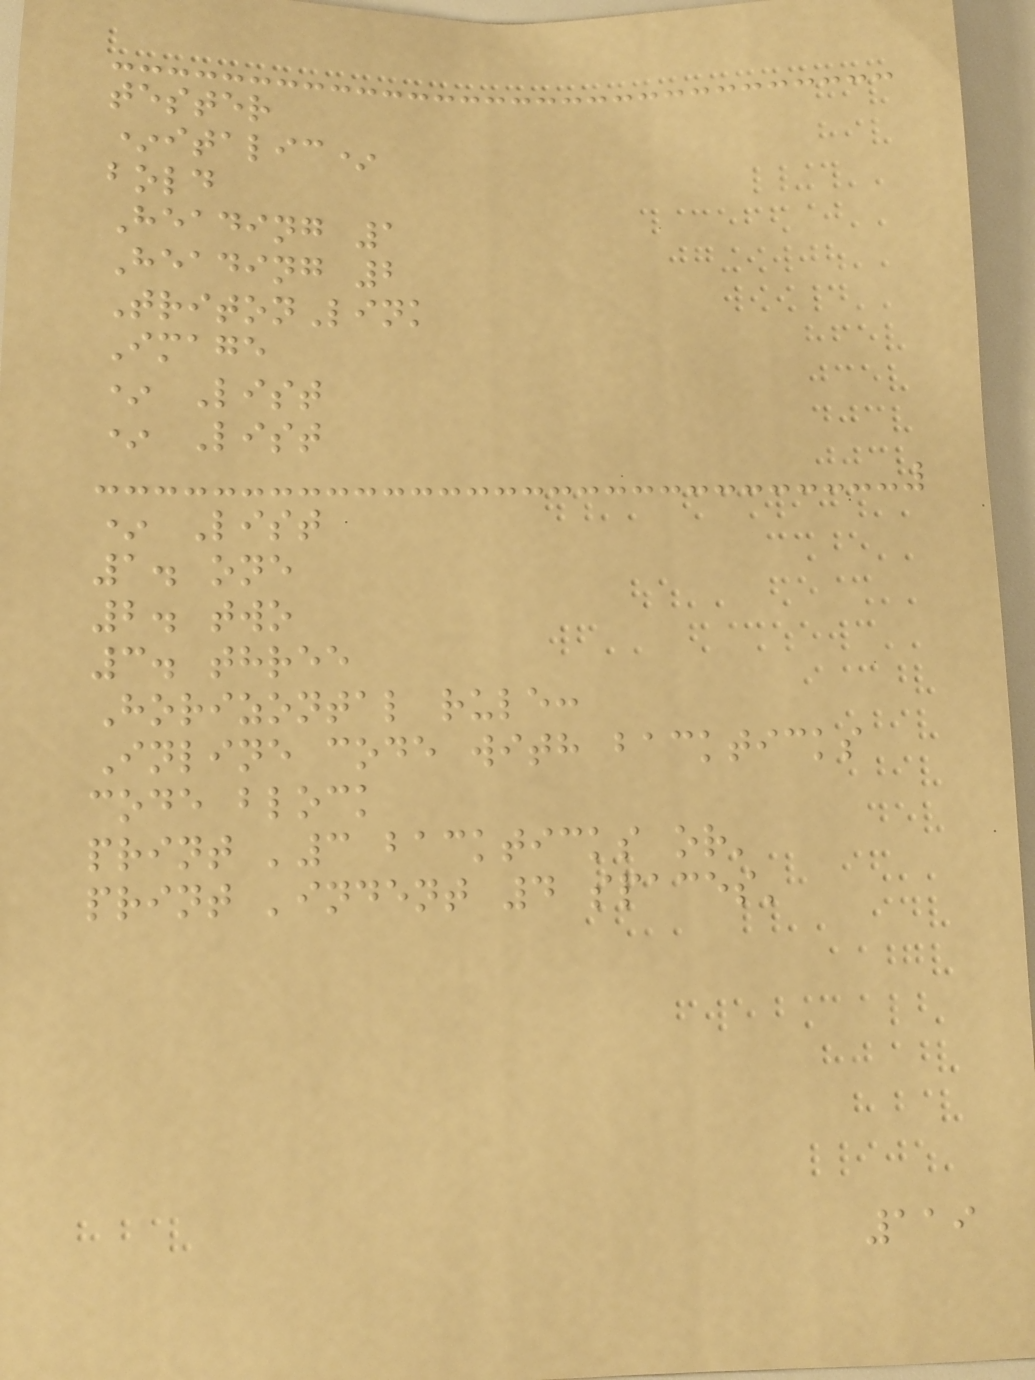tester
*italic*
bold
Heading 1
Heading 2
TritonLink
Image
* List
* List
* List
1. one
2. two
3. three
Horizontal rule:
Inline code with backticks
code block
print '3 backticks or'
print 'indent 4 spaces'
119
